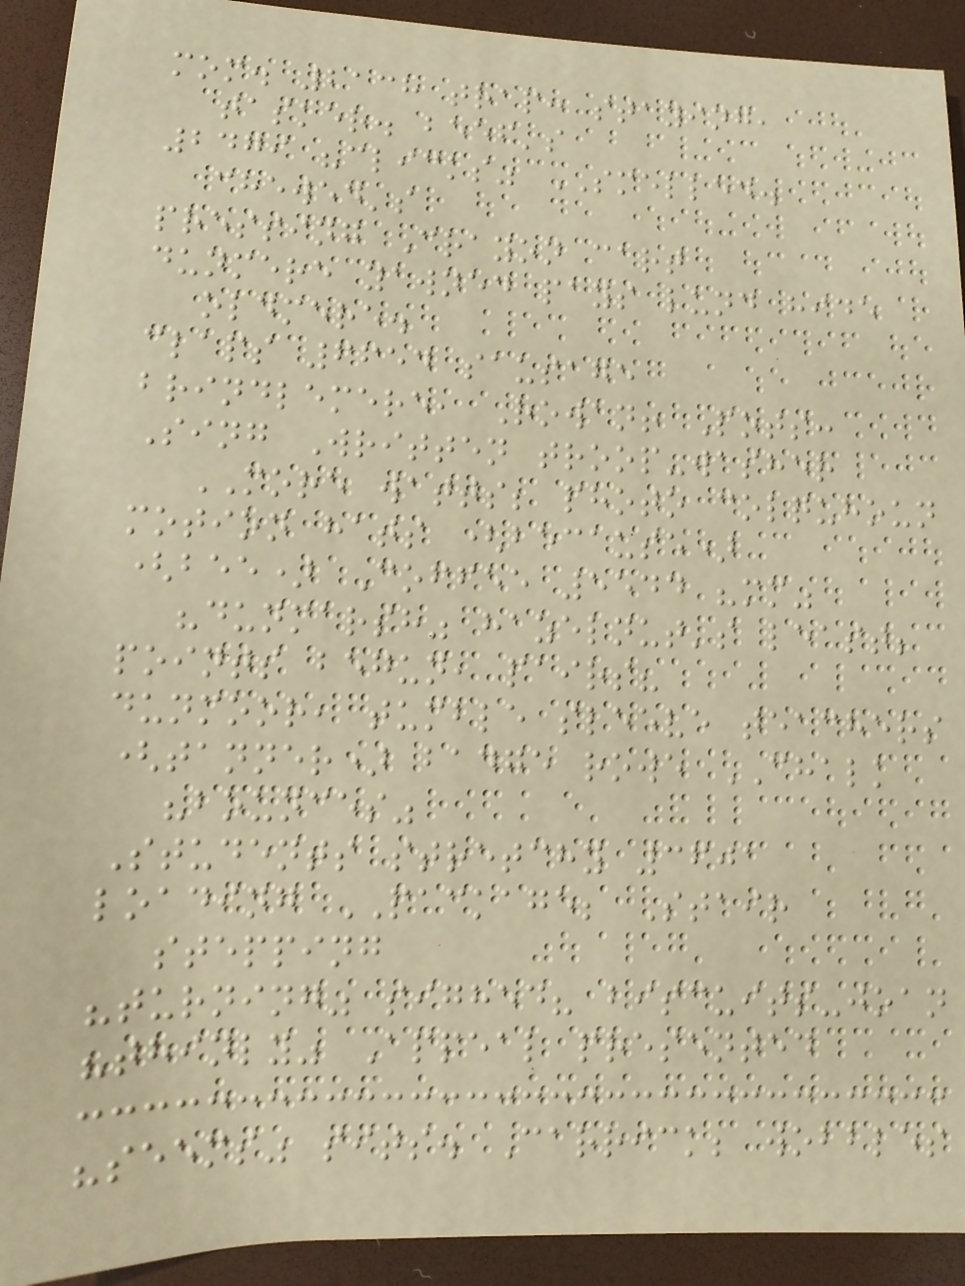mom. 2138 trap: staying,
tasker. beef's
2479 "clicks" SMELLED.
chewed's
pressing Crayon cart
dunmere yawned pays lund hide
oldmere.
claps 6654 sausage
brindlemere, Rowan! Pots:
Sing Written troop-washer
MORE watts; photo colquhoun
motion hats (because)
(bee) Coffee 5544 "mm"
"dunmarsh" hazelnut's least;
points begun, pairs?
dunmoor, tumble sleeve teachers
(tanner) badge rowe CHALK
"bounces"
Students stretchy 3601
loading PACKAGE; Stair
stepping
"turning" sighed? biscuits-joan
"thinly" Appeal presented
"seems" sits. Carrick; wobbles
